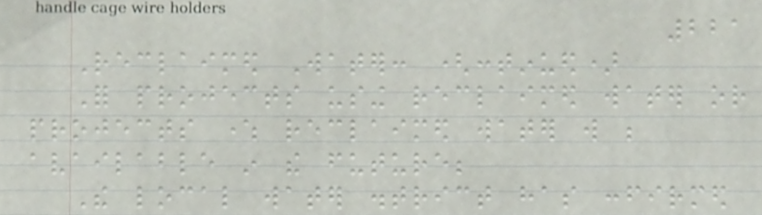221
Reclaimed Water: (continued)
For projects using reclaimed water or
projects where reclaimed water will be
available in the future;
The local water district has confirmed
